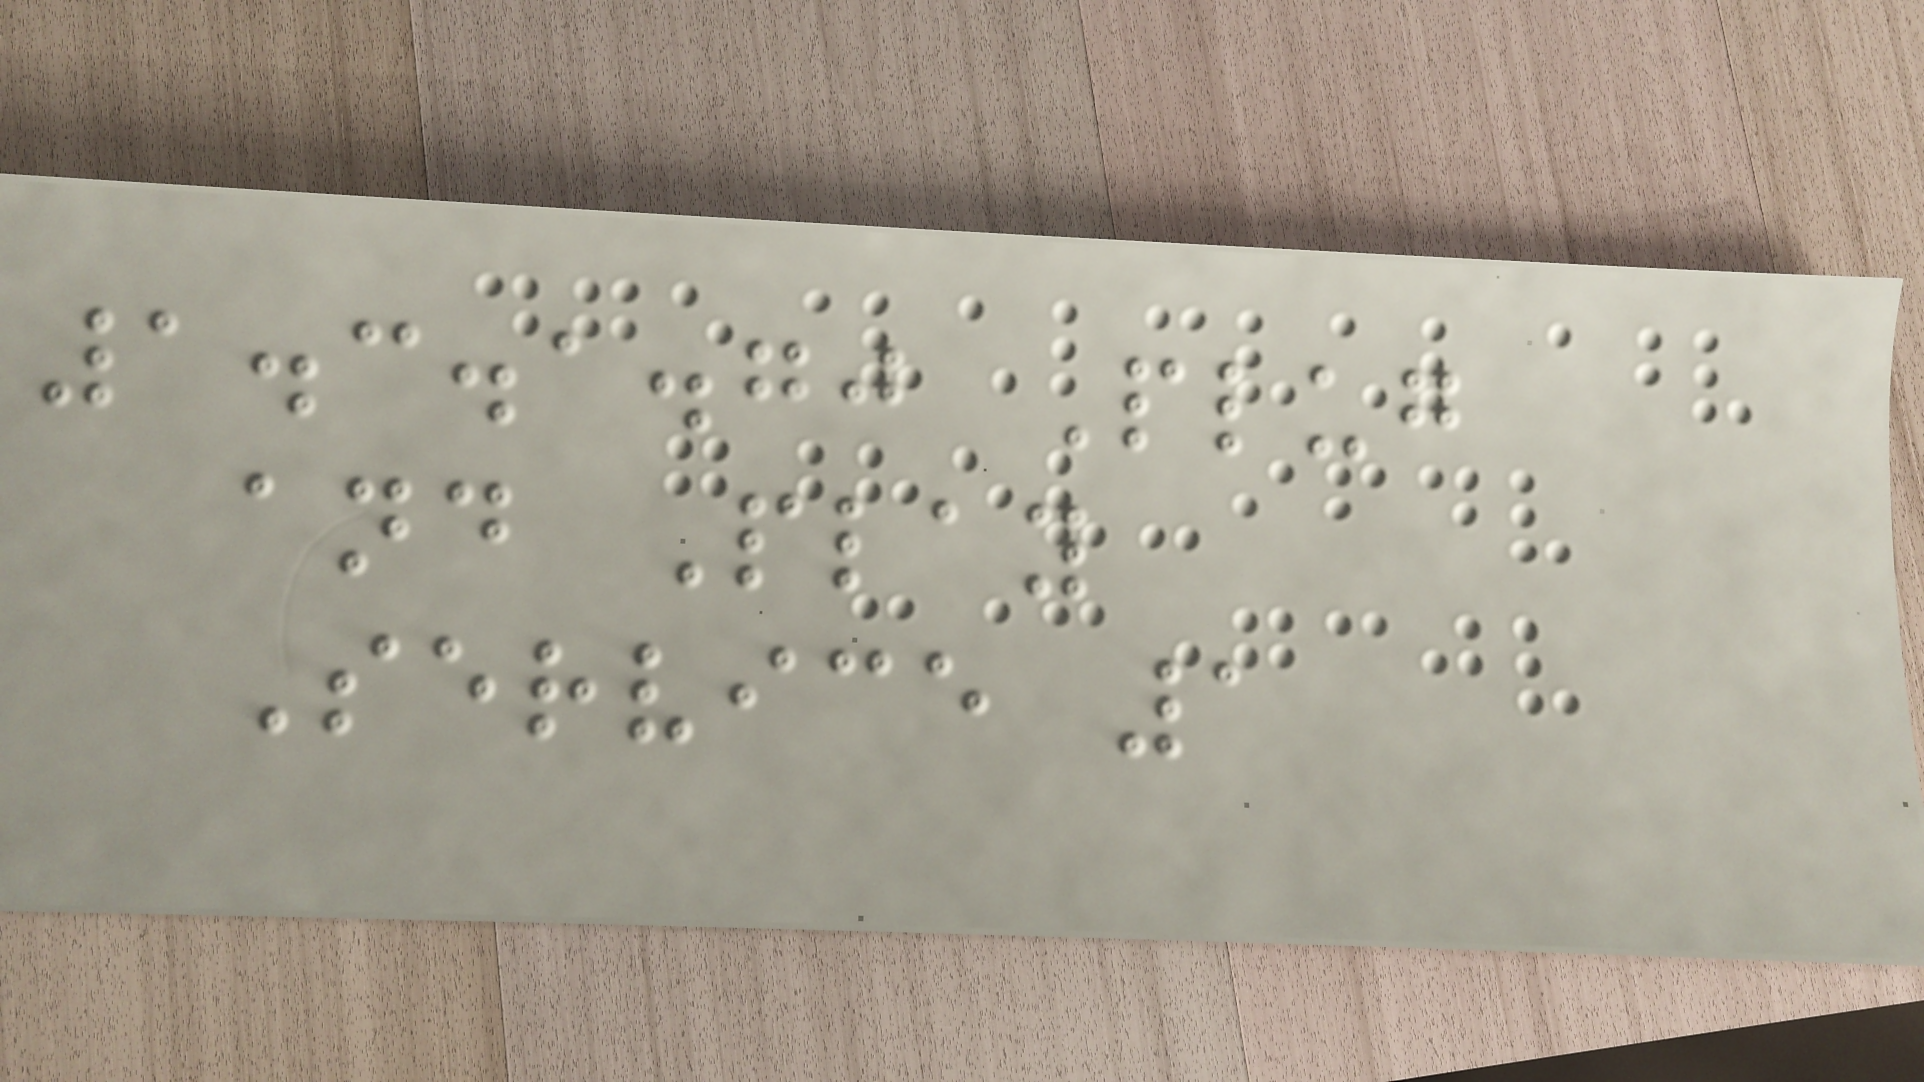1.3.1.70 Plug
and Play
Service 1
